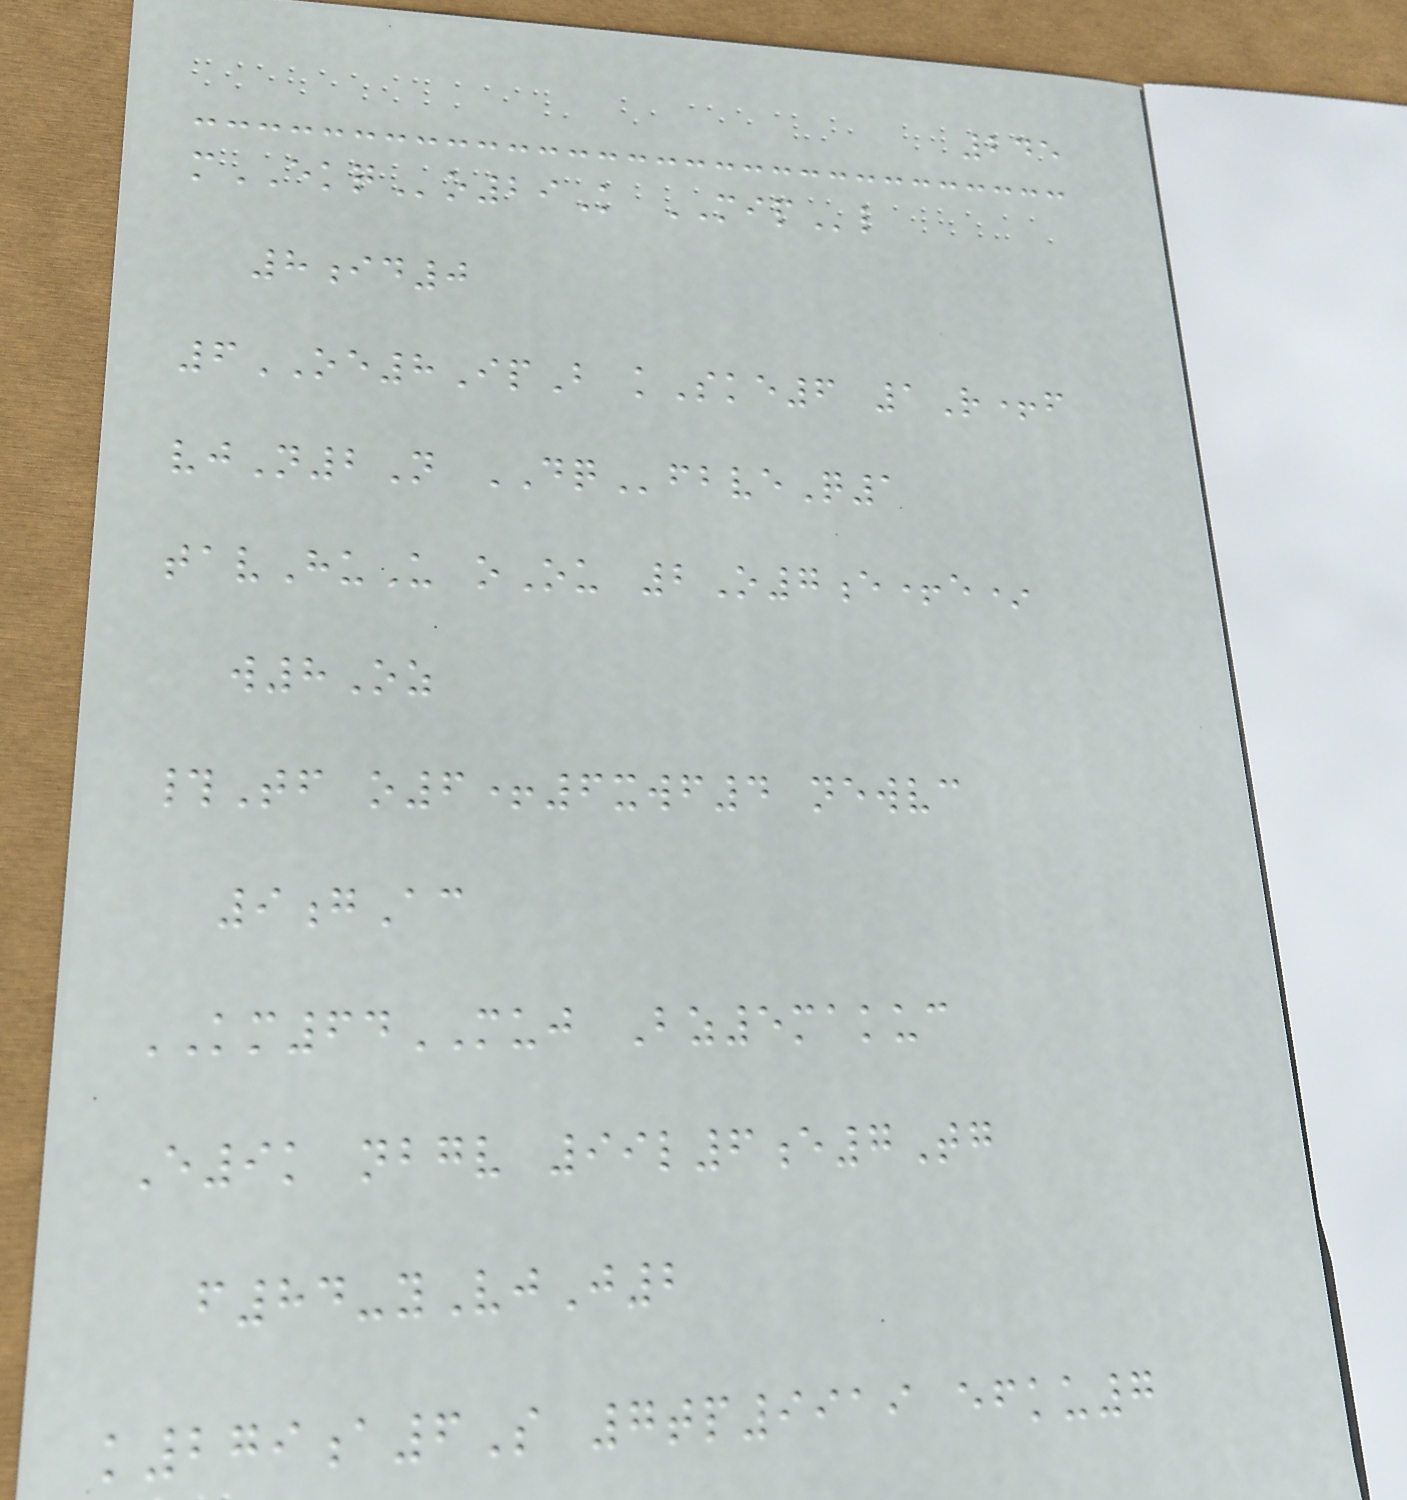245
mEKQo29K MIPl
8id0
6OE8IpB kSke6 1R+f
vjN2N DQfbveQ1
tavHuU oOu 2O7e+e*
w8Oz
#Tf o6+6xwf4 newvc
9gAc
KM64MUJ Bz5makuc
E9k nbgv 99l6e7Tg
f84-yVjJ2
k279a6S 7tp9919 efku7
